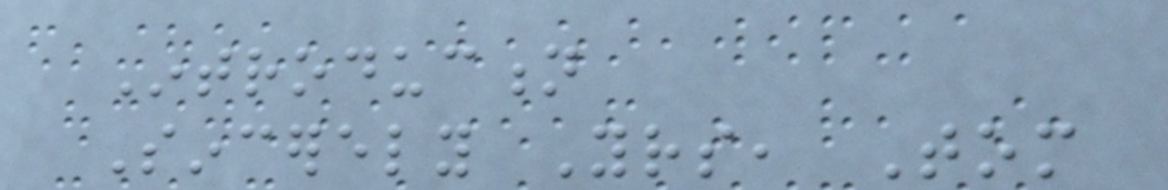Introduction
Sincerely Yours, Tom
